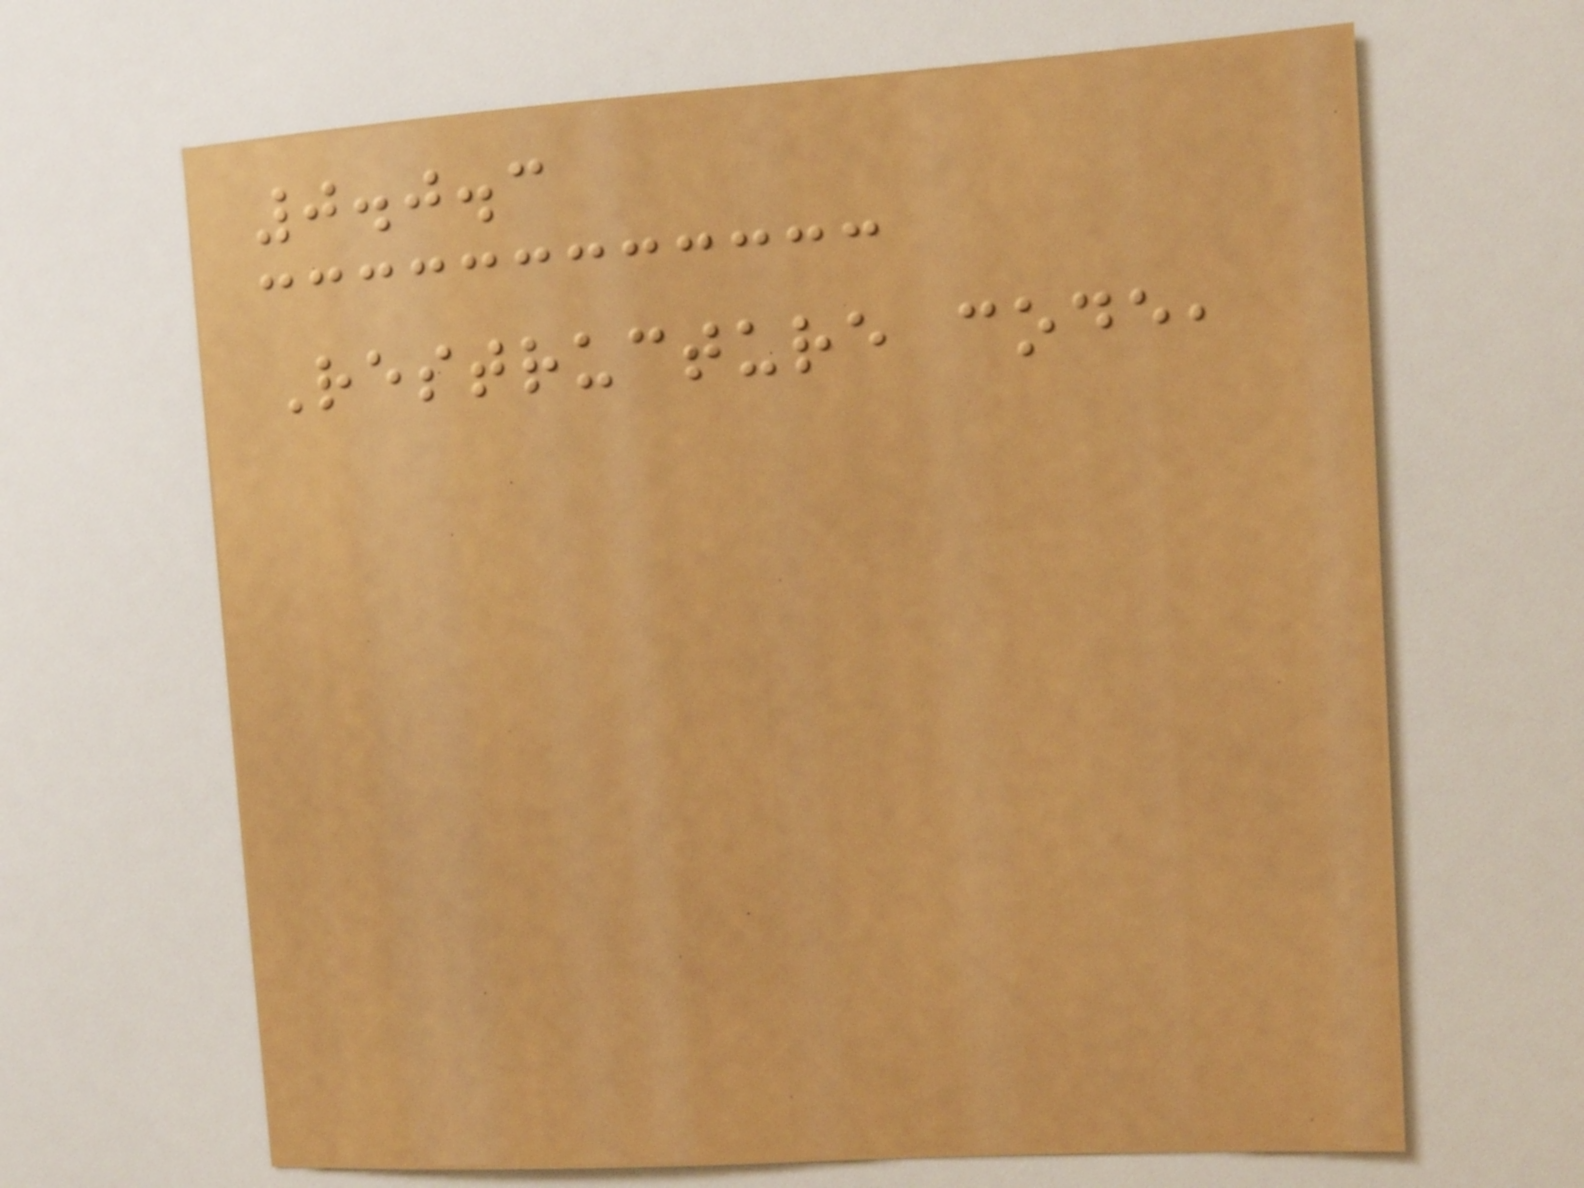0.0.3
Restructure code,
